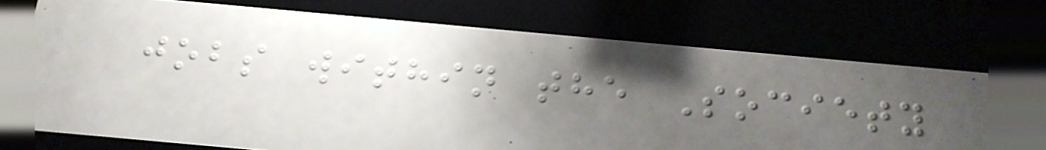jobs within the Society
